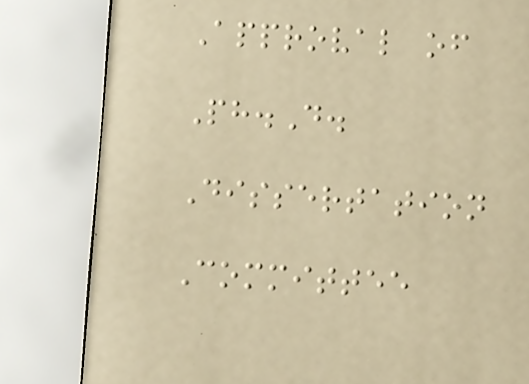Approval of
Ph.D.
Dissertation
Committee
